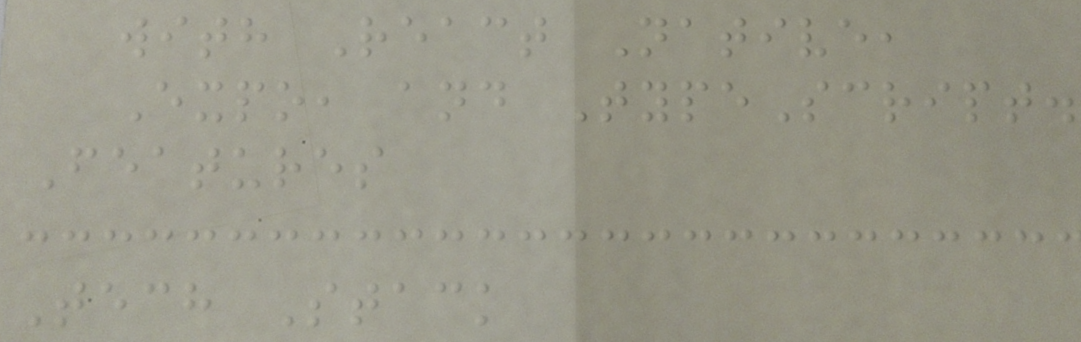with React Native,
Expo, and TypeScript.
Features
Tech Stack
